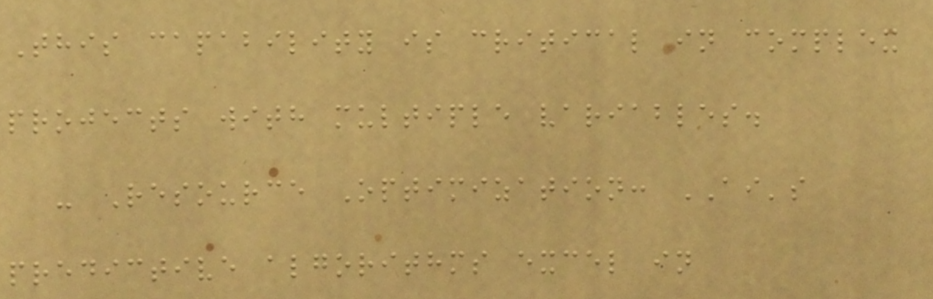This capability is critical in complex
projects with multiple variables.
- Resource Optimization: AI's
predictive algorithms excel in
